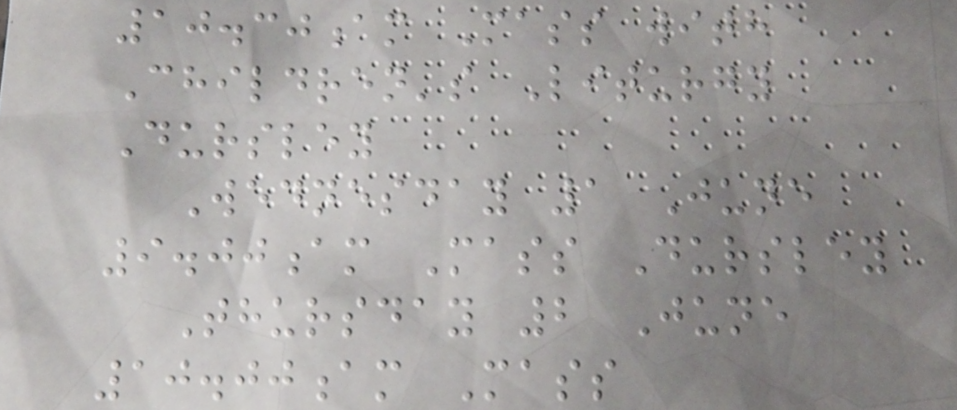10.30am Mass with
Children's Liturgy
Dursley
Wednesday 1 June
9.00am Mass Dursley
Thursday 2 June
10.00am Mass
